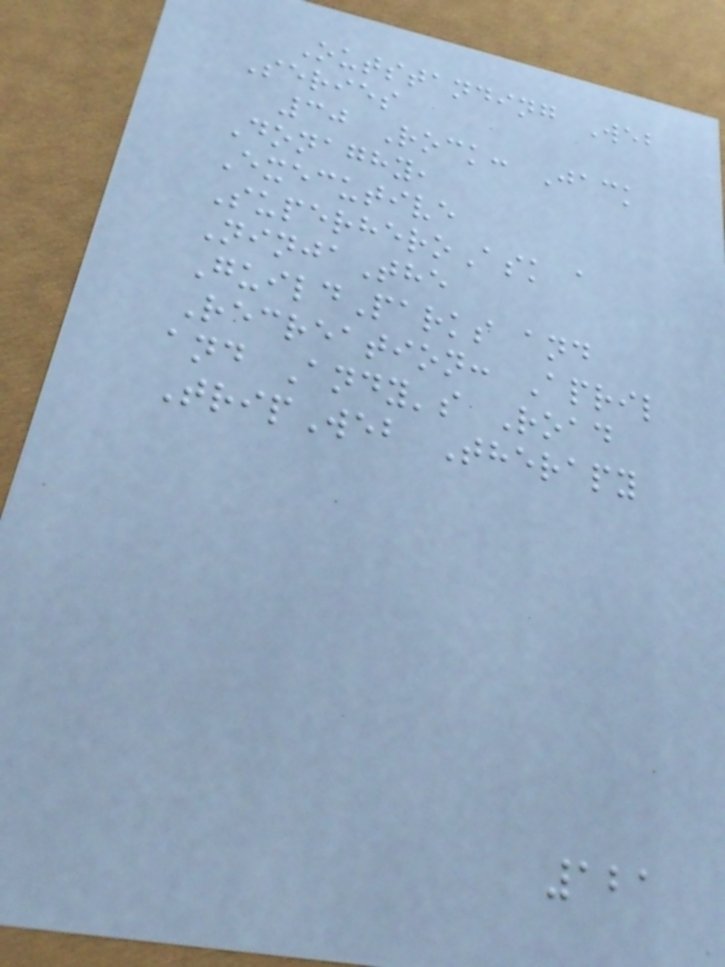Outstanding Web
Series
30 Rock: Jack
Donaghy,
Executive
SuperheroAsk a
NinjaThe
GuildParks and
Recreation: April
and Andy's Road
TripWeb Therapy
121
